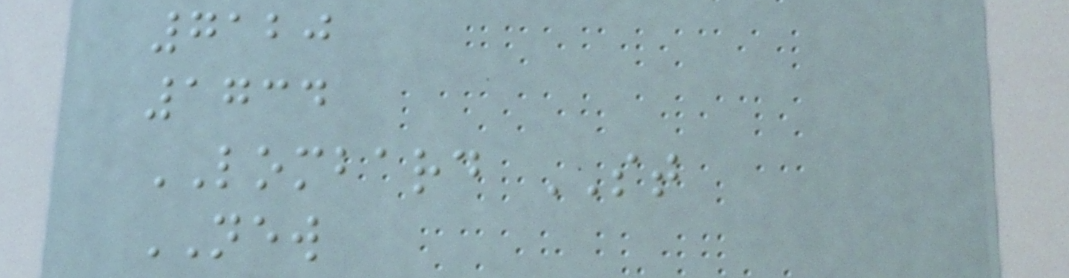7120
1734
LOMBARD ST
NEW
